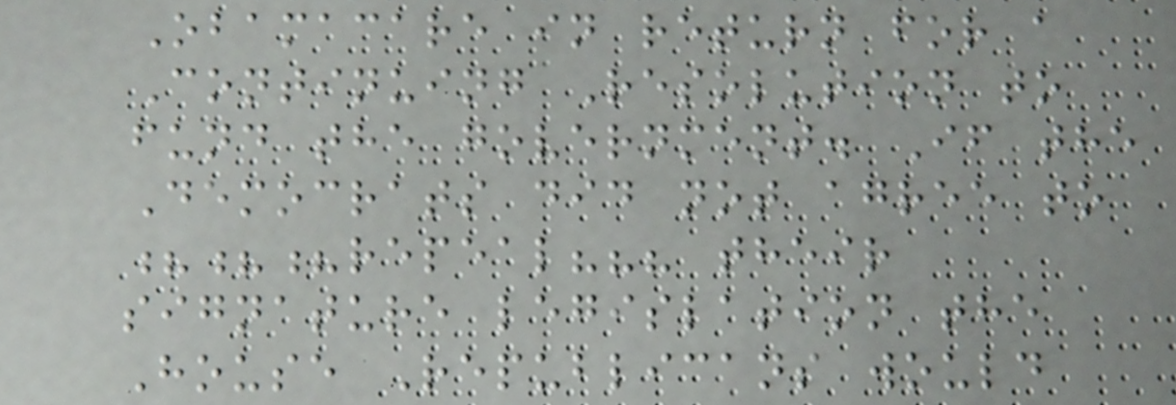Obamacare in return for a
Continuing Resolution to
fund the government. If the
Democrats did not agree to
???repeal??? their
signature legislation the
House Republicans would
